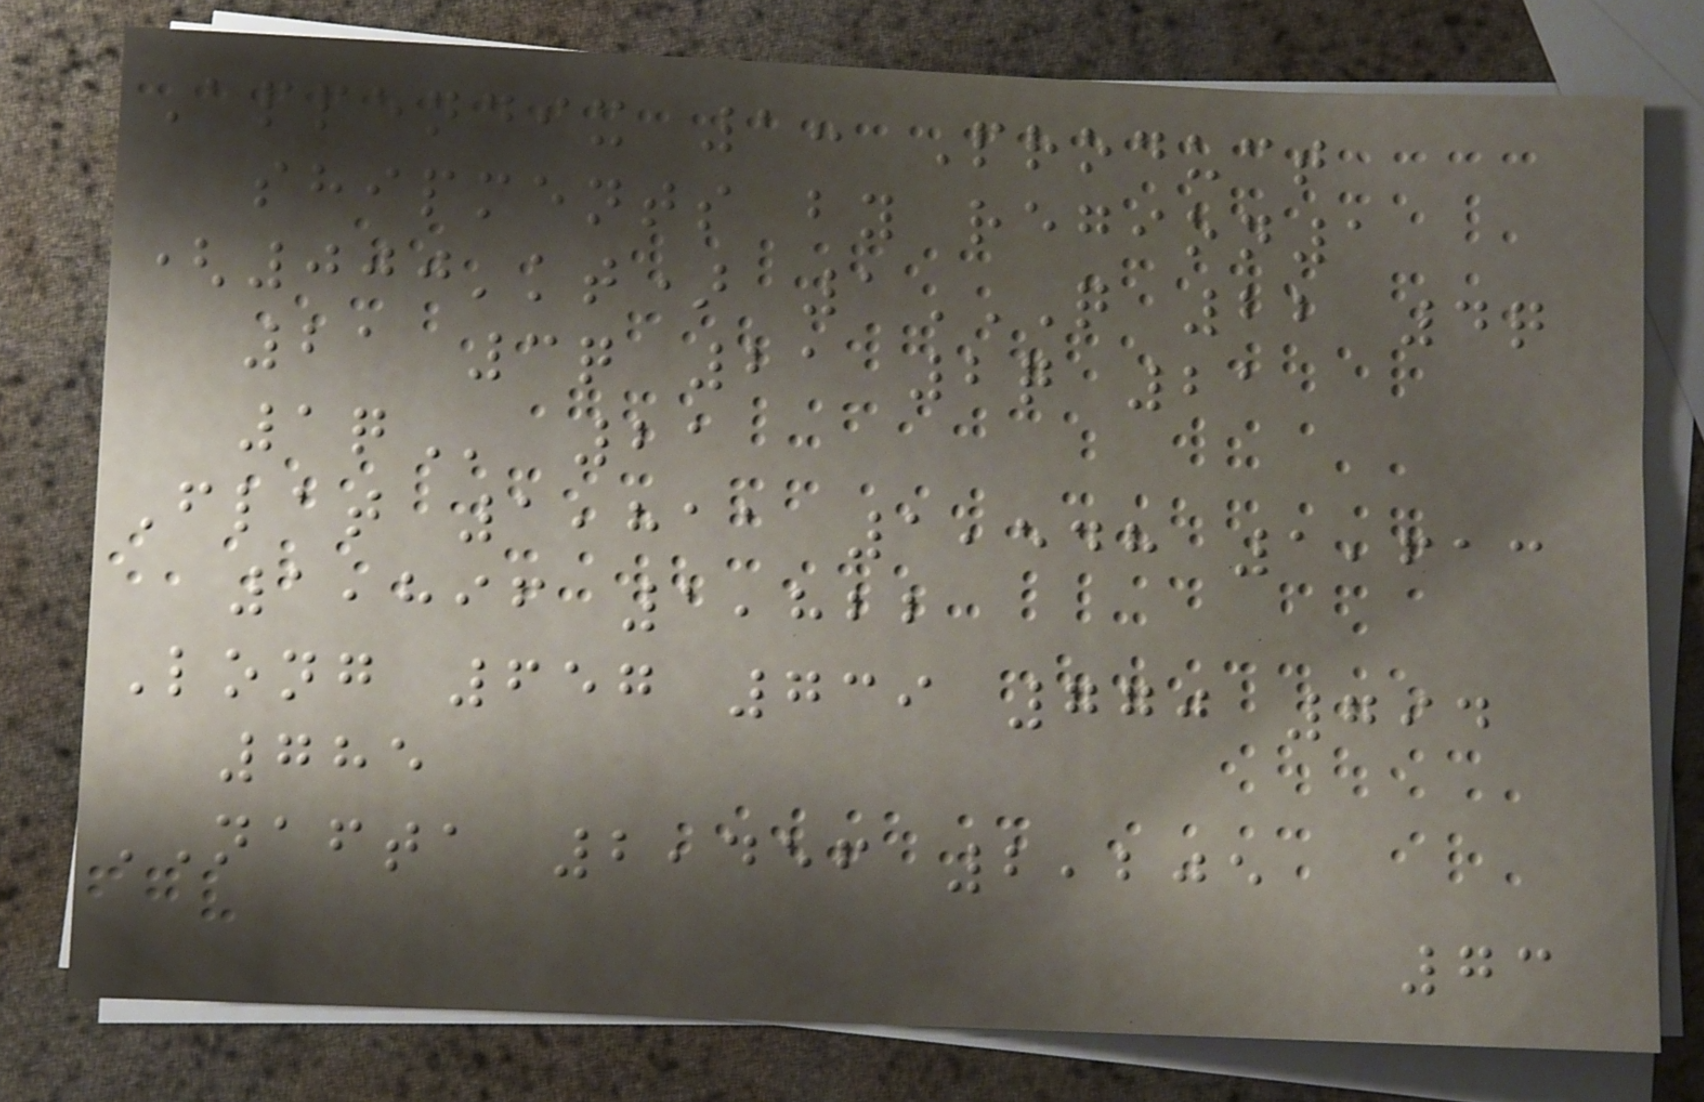Appendix 1: Product
shipments by region1
(000'kt) 1Q 22 4Q
21 3Q 21 2Q 21
1Q 21
Flat 1,811 1,548 1,613
1,896 1,822
Long 657 739 770 794
785
NAFTA 2,456 2,205
73
